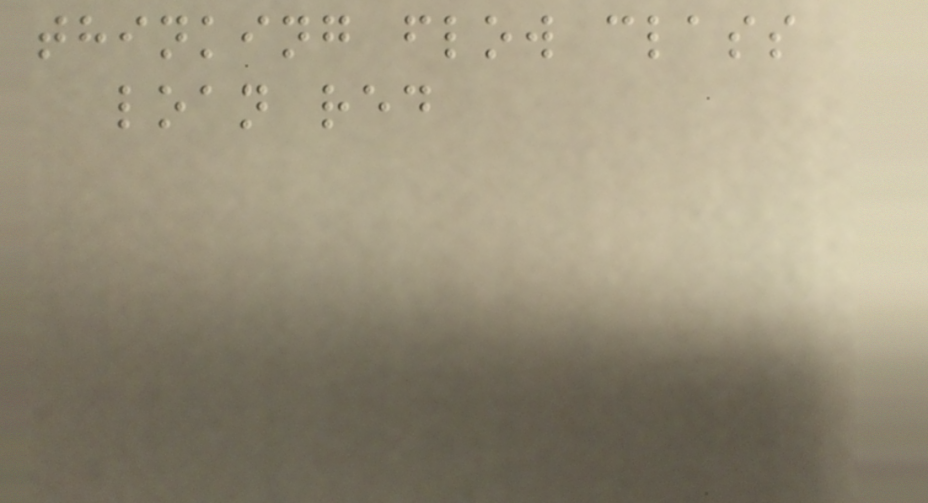thinking flow class
loan red
